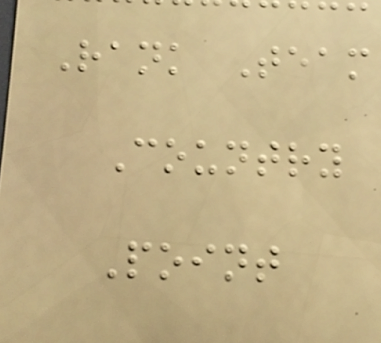Rank Team
Country
Point
